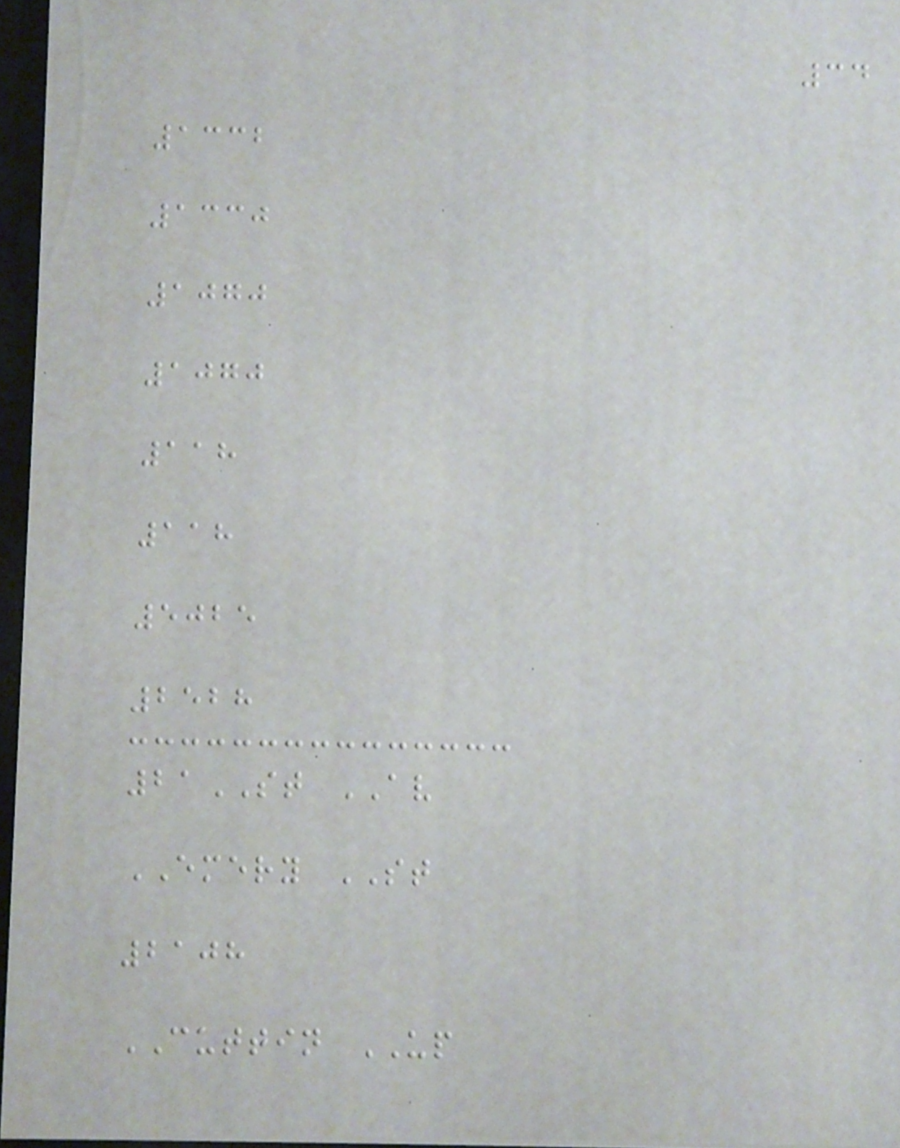34
1332
1330
1070
1070
118
118
5025
2528
21ST AV
EMERY ST
2108
CUTTIN UP
